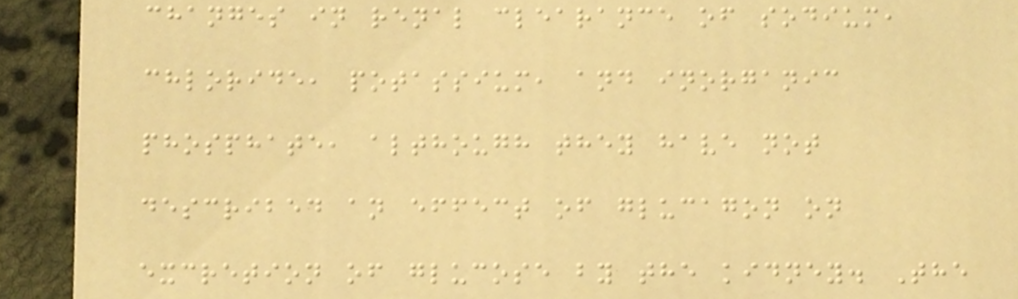changes in renal clearance of sodium,
chloride, potassium, and inorganic
phosphate, although they have not
described an effect of glucagon on
excretion of glucose by the kidney. The
